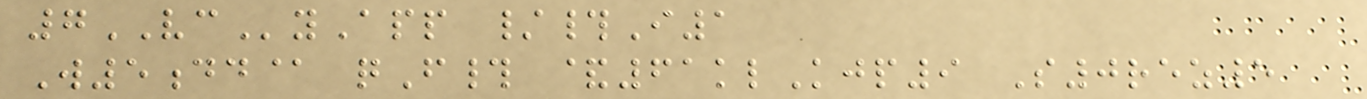7VCyApp /#I1
W5dd@ qF# &61klKjp9 S0rez5
